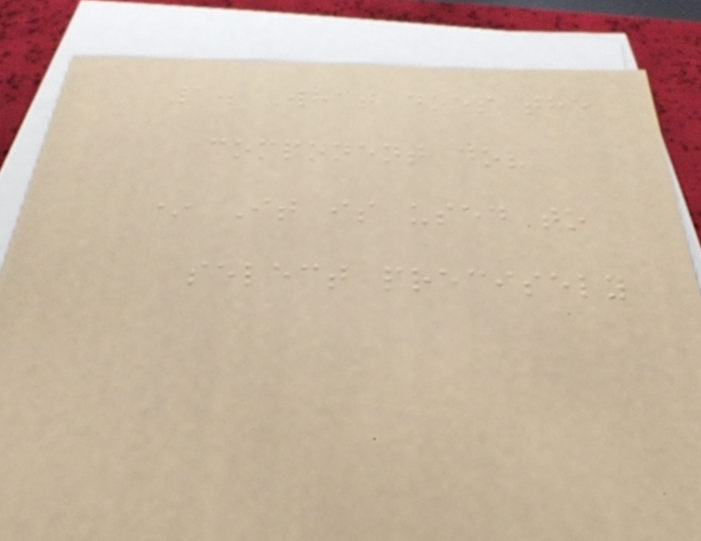1. What does the
component do?
* It is used to
select precisely
